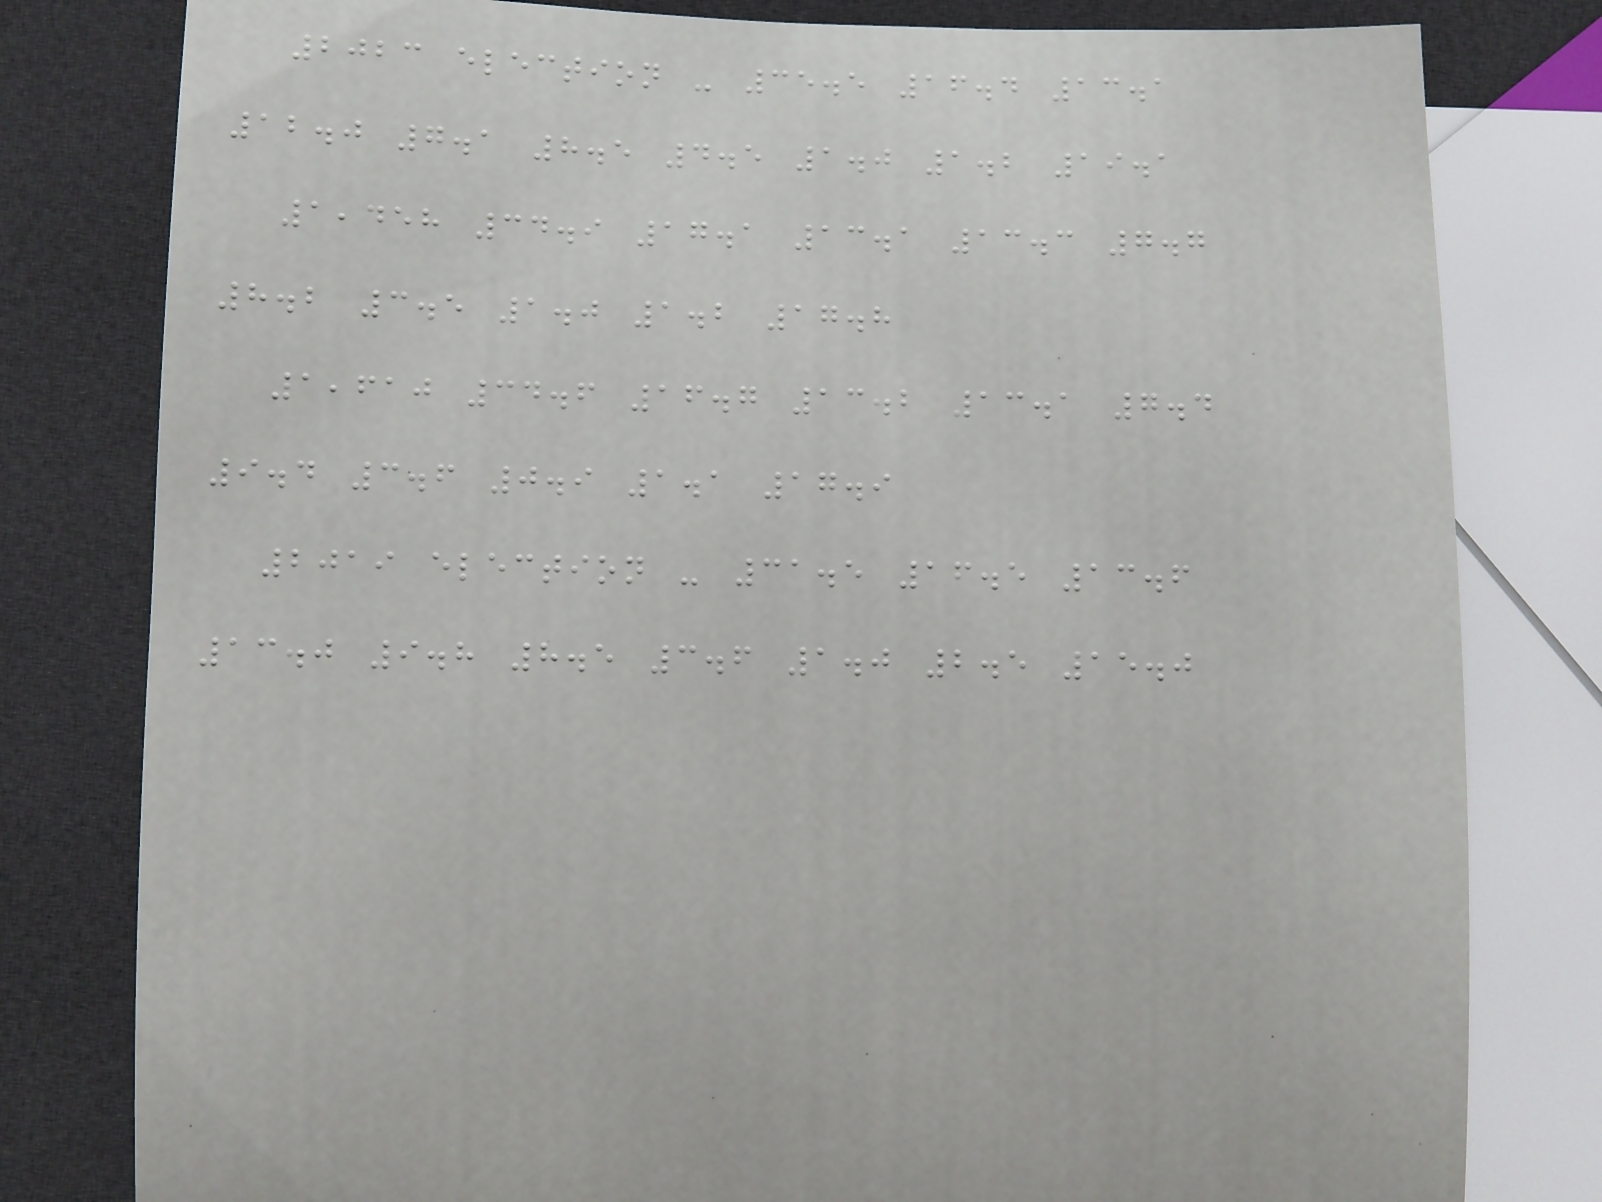2023 election - 35.5 16.4 13.1
12.0 7.1 8.5 4.5 1.0 1.2 19.1
1,458 34.9 17.1 13.1 13.3 7.7
8.2 3.5 1.0 1.2 17.8
1,610 34.6 16.7 13.2 13.1 7.4
9.4 3.6 0.9 1.1 17.9
2019 election - 31.5 16.5 13.6
13.0 9.8 8.5 3.6 1.0 2.5 15.0
